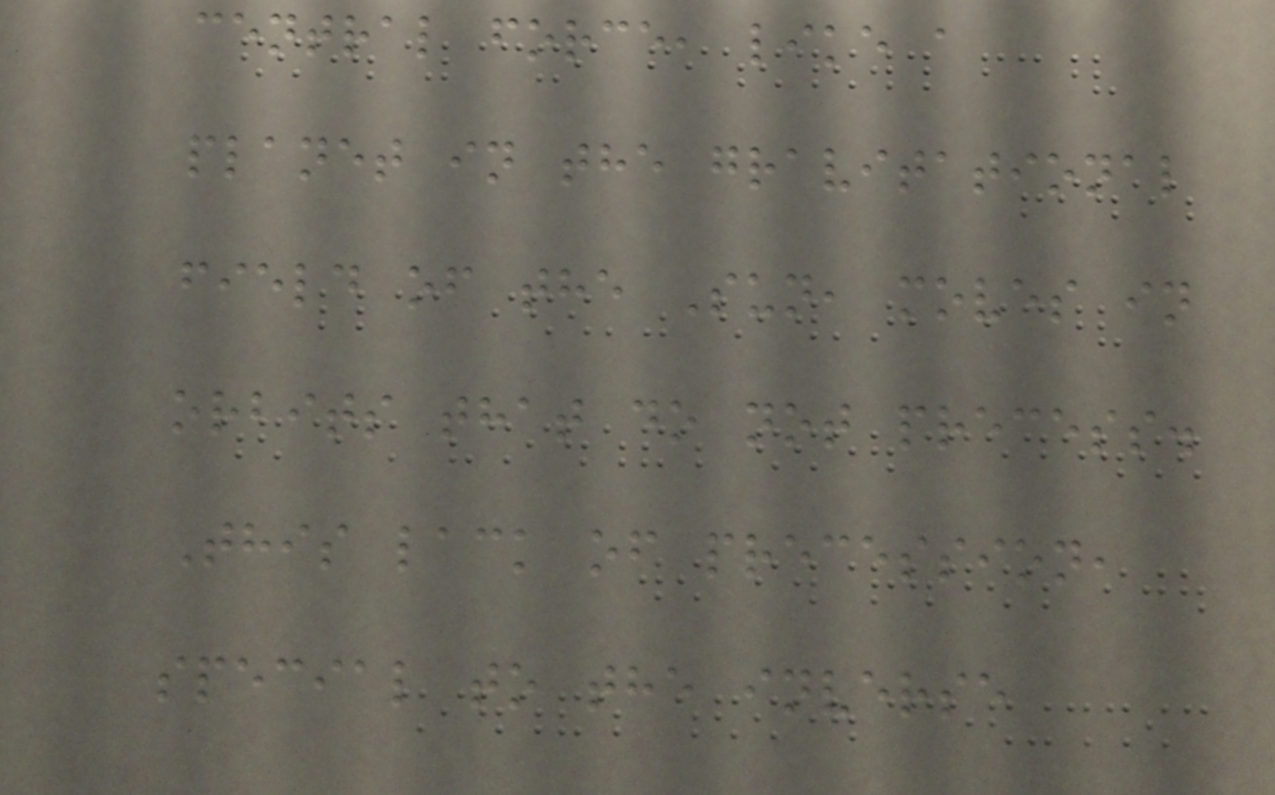central force, like a
planet in the gravitational
field of the Sun, moves in
orbits that do not precess.
This lack of precession,
special to the inverse
